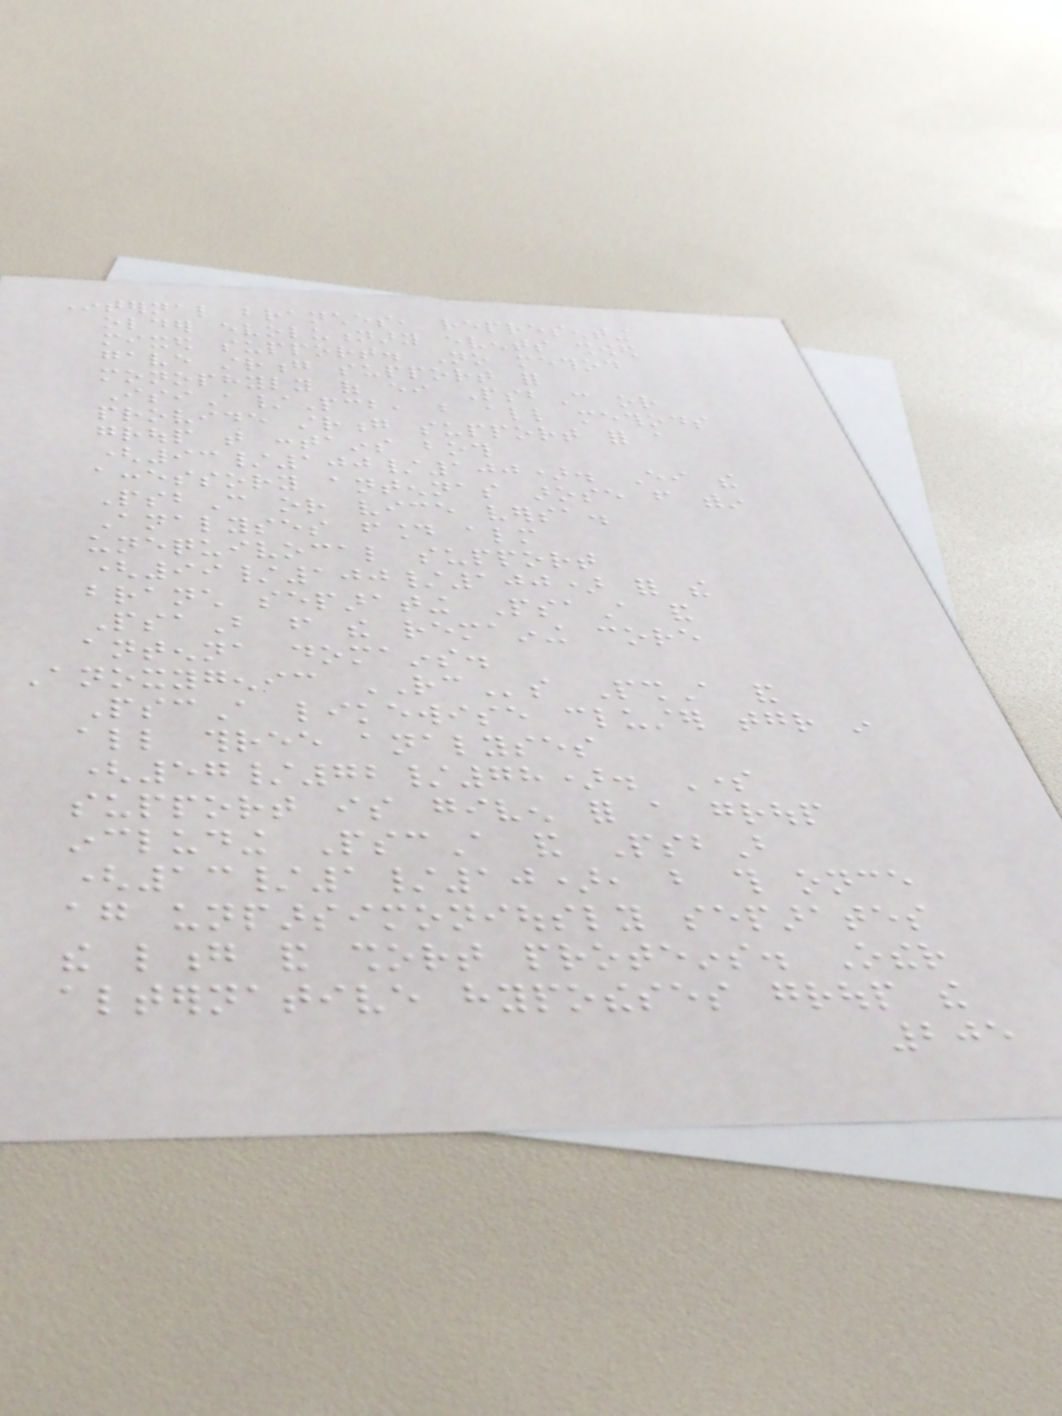Internal branches, representing
older evolutionary events showed
mixed support. No method
gave strong support for
monophyly of either PsbC or
IsiA/Pcb, but all methods
provide strong support for a
group that contains both
(93/100/100). Either the
accessory antennas arose from within
PsbC or vice versa.
Analyses found almost
unequivocal support
(99/100/100) for the
branch separating PsaA and
PsaB from the remaining core
antenna domains.
Anoxygenic RCs PshA and
PscA likewise cluster together in
all three analyses
(57/72/78). Some
support is given for a group
including PscA and PsbB
(13/1/10), but this once
again unparsimoniously separates
the long and short proteins. Other
alternative hypotheses group the
205
